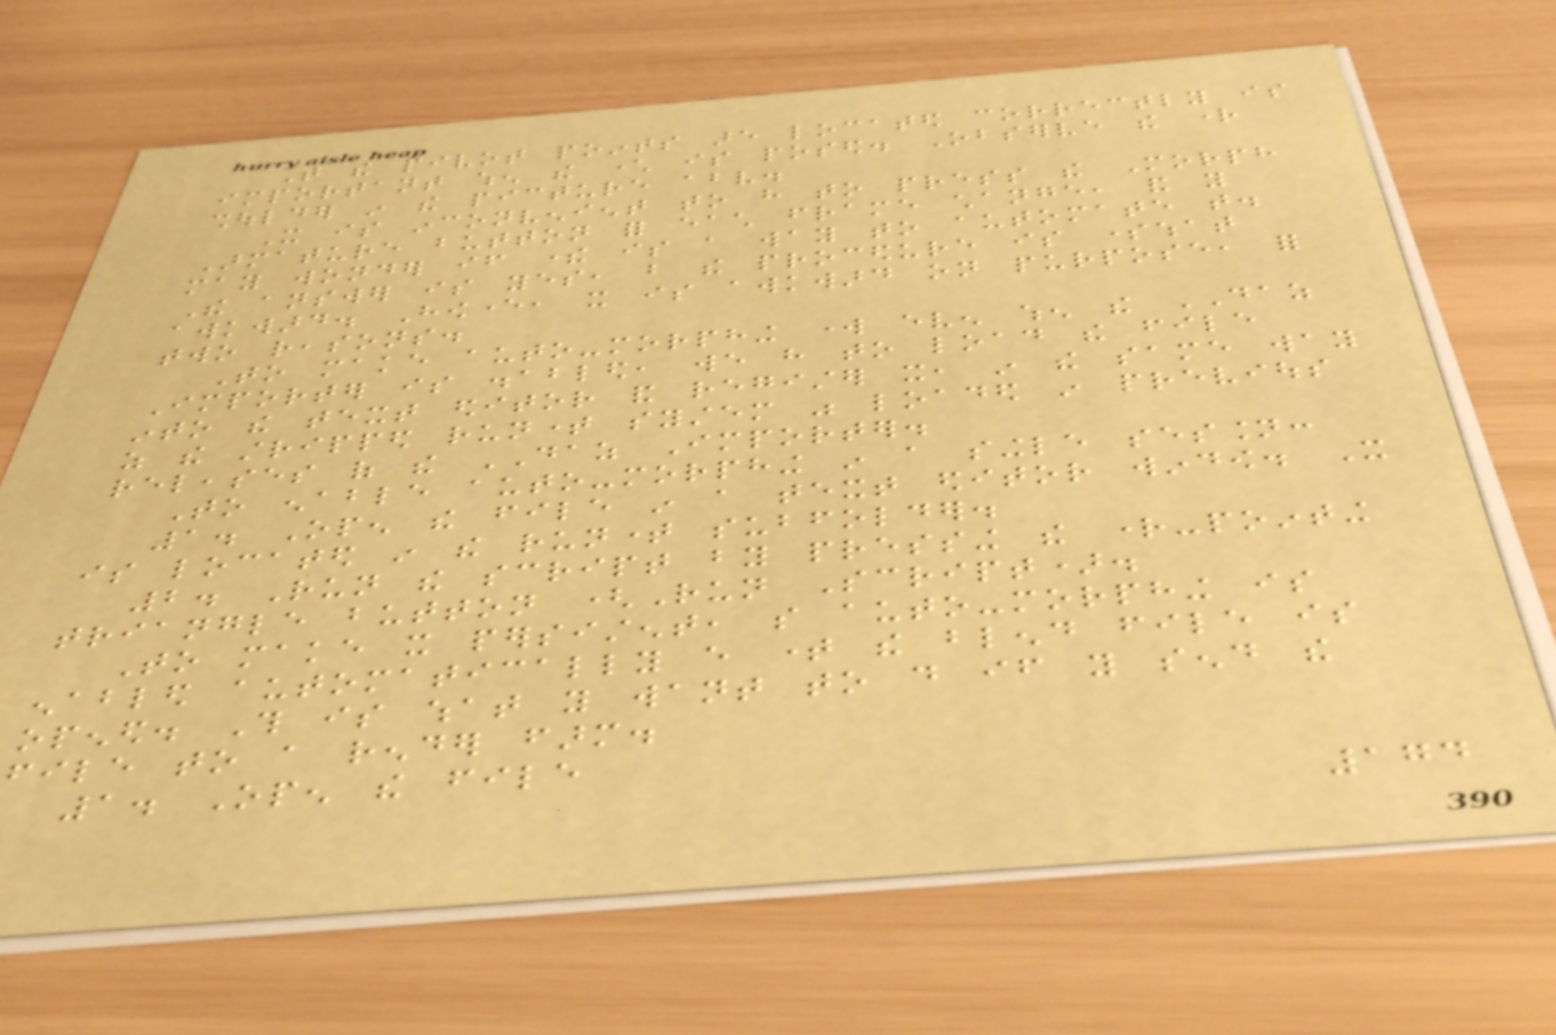That the pivot points are located correctly is
important when the character is posed. Observe the right
shoulder in the picture above.
It is inconvenient to have to press the Morph
Armature button for each frame change, and you
may wonder if there is a way to automate that.
The answer is yes, but the procedure is somewhat
awkward. However, it is awkward on purpose, for
two reasons.
To make auto-morphing work even when the DAZ
Importer is disabled, we have to load the file
into the text editor and register it, in the same way
as the stripped runtime system was loaded in previous
releases of the DAZ Importer.
To enable auto-morphing in a single session:
1. Open the file in a text editor window. It
is located in the runtime subfolder.
2. Run the script by pressing the right-pointing
triangle button (Run Script).
To make it persistent, so auto-morphing is
enabled automatically every time the blend file is
opened. This is what you want to do if you send the
file to a render farm.
1. Open the file
174
